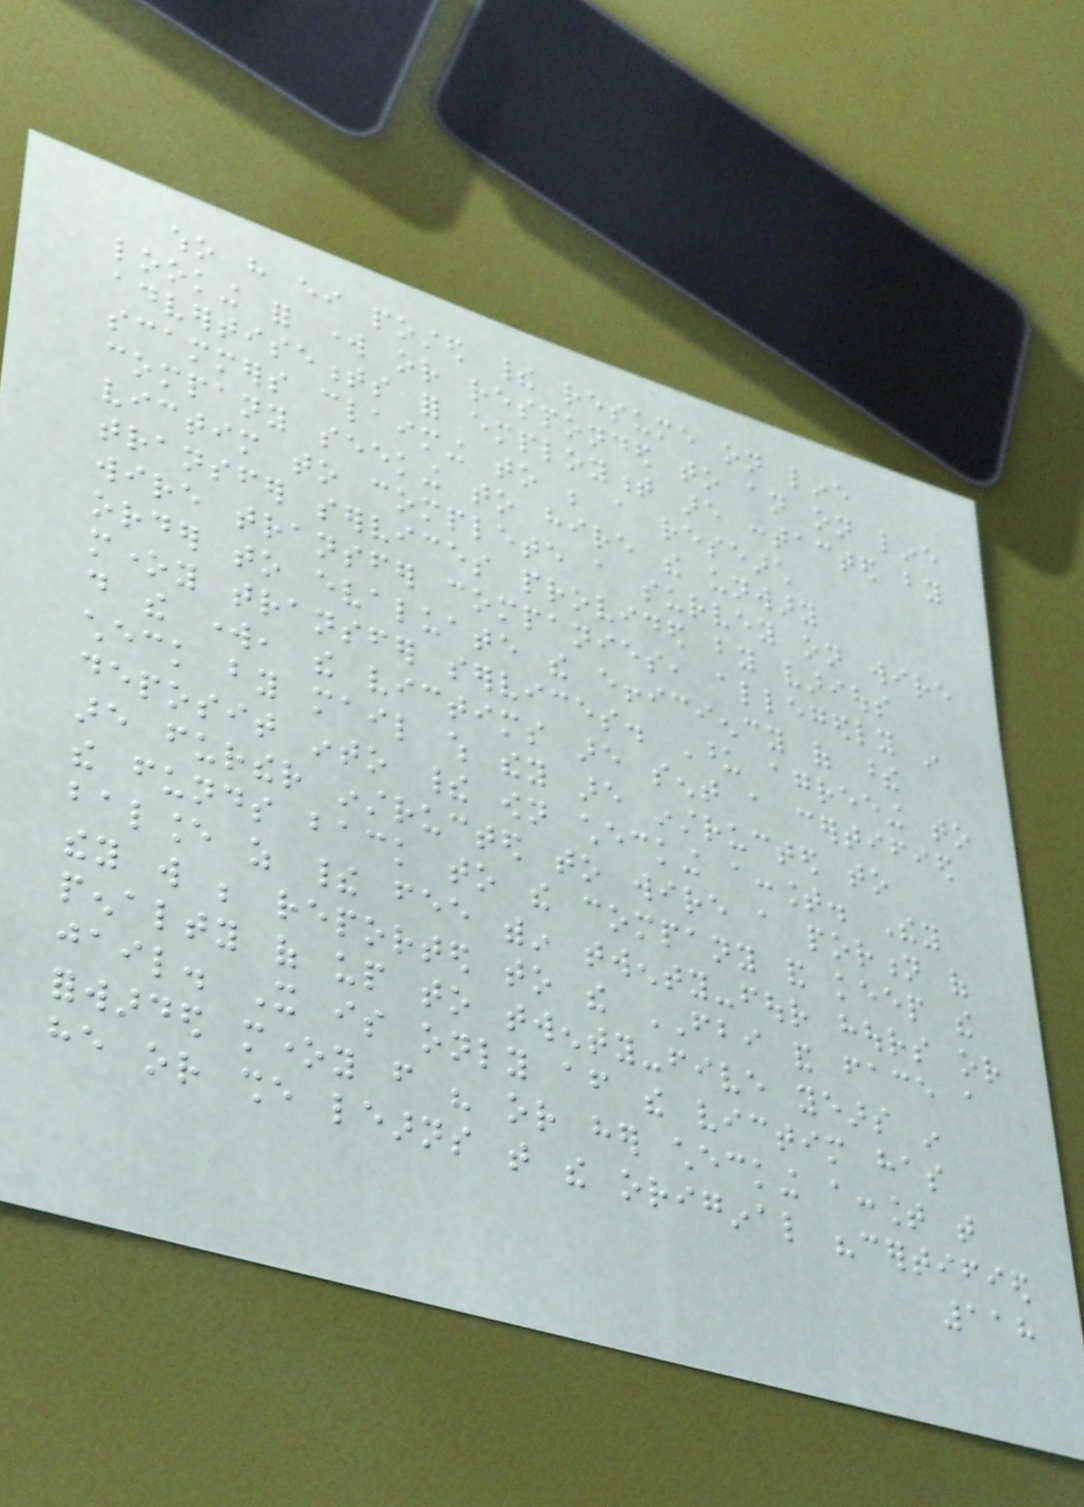who have either posted their resume on line
looking for work or responded to an on line
advertisements for employment are contacted by
scammers claiming to be a research
company seeking to hire the unwary
victim to complete a survey on wire
transfer services provided by various
wire transfer companies, allegedly in
order to evaluate the efficiency of these
money transfer services. Upon agreeing to
do the work, the victims are sent a certified
check by mail which they are instructed to
deposit into their own checking account. They
are further instructed to wire a portion of
the funds back to the company and keep the
balance as their fee within twenty-four hours or
they will be reported to the FBI and face a
penalty of up to twenty-five years in
jail. It is only after the victim has
forwarded money from his or her checking account that
he or she learns that the original "certified
118
